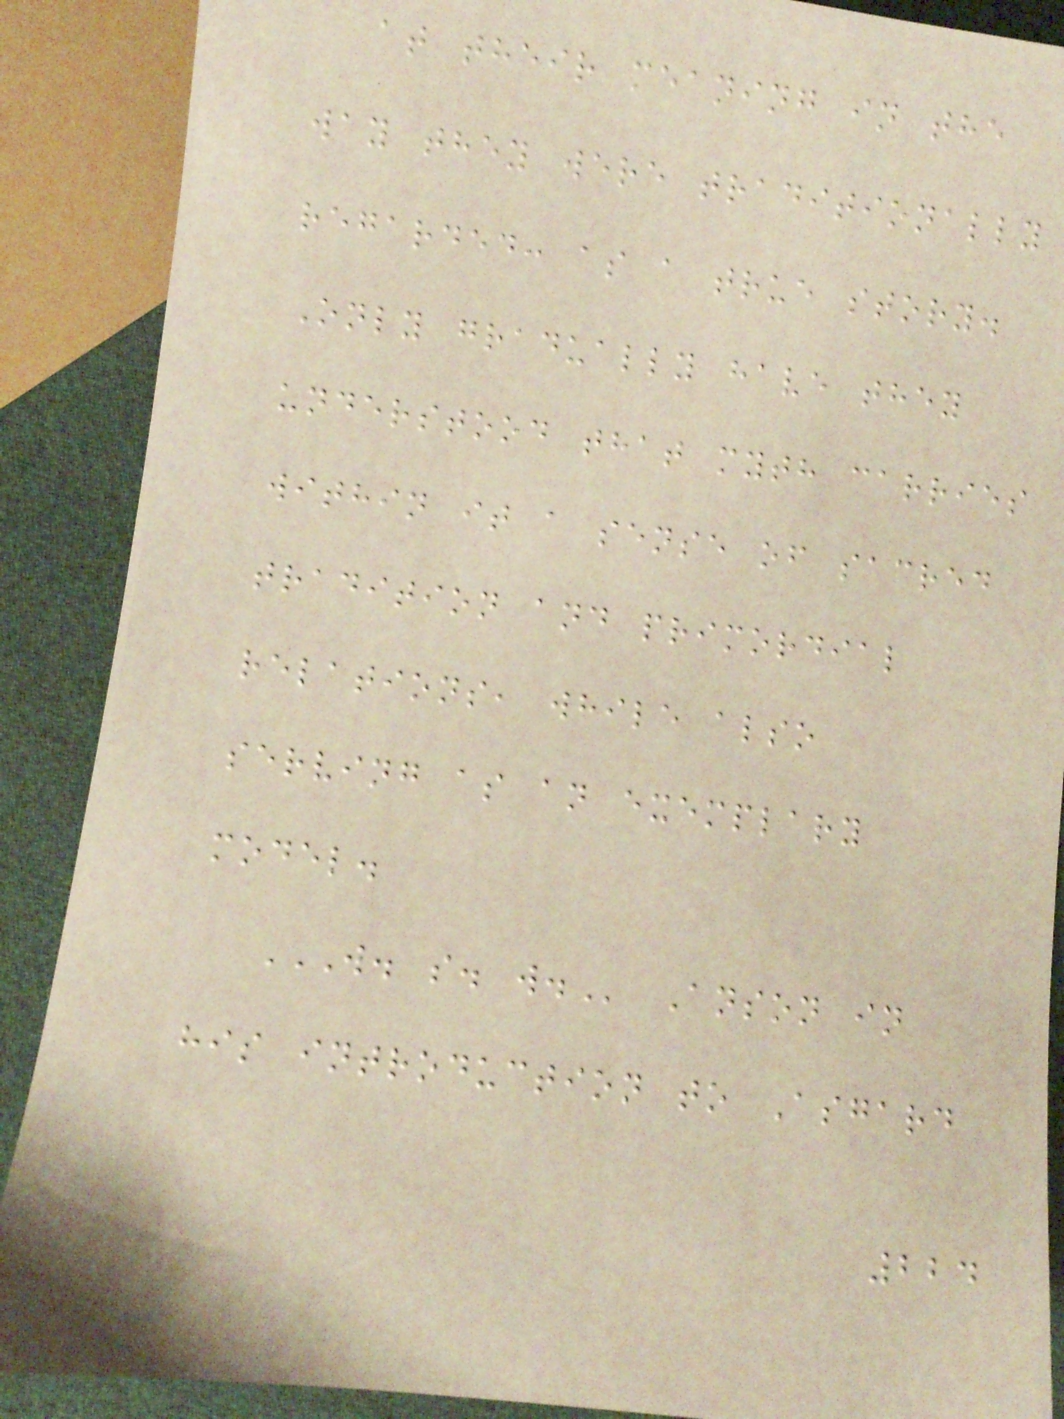at their meaning in the
way they were traditionally
regarded: as a true story.
Only gradually have they
understood that myth carries
within it a sense of sacred
tradition and primordial
relations, while also
serving as an exemplary
model.
W. S. W. Anson in
his introduction to Asgard
224
